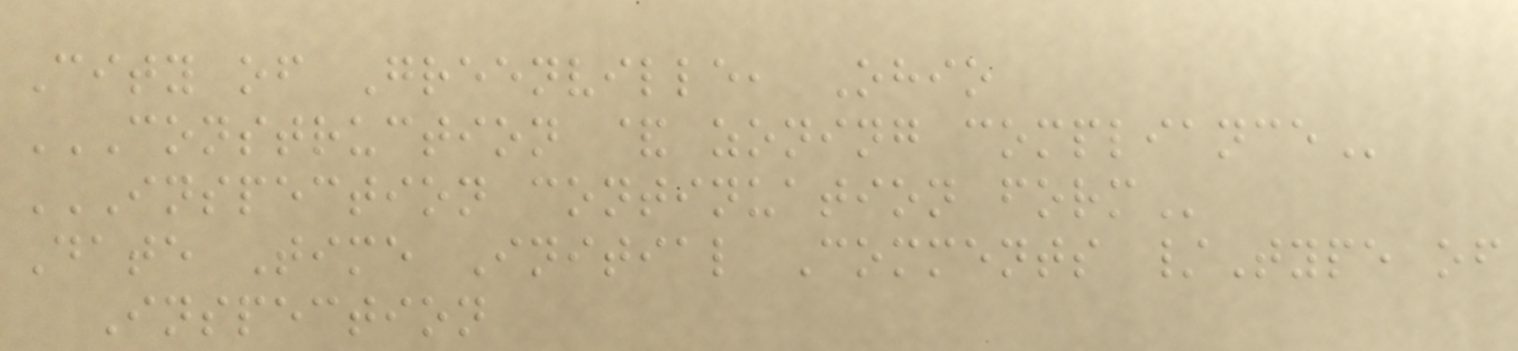City of Greenville, Ohio
CONSTRUCTION & ZONING COMPLIANCE
INSPECTION CONTINUATION FORM
Date Time Initial Comments /Type of
Inspection
